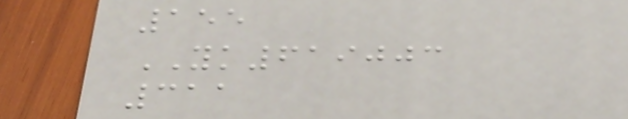155
YK619003
311
